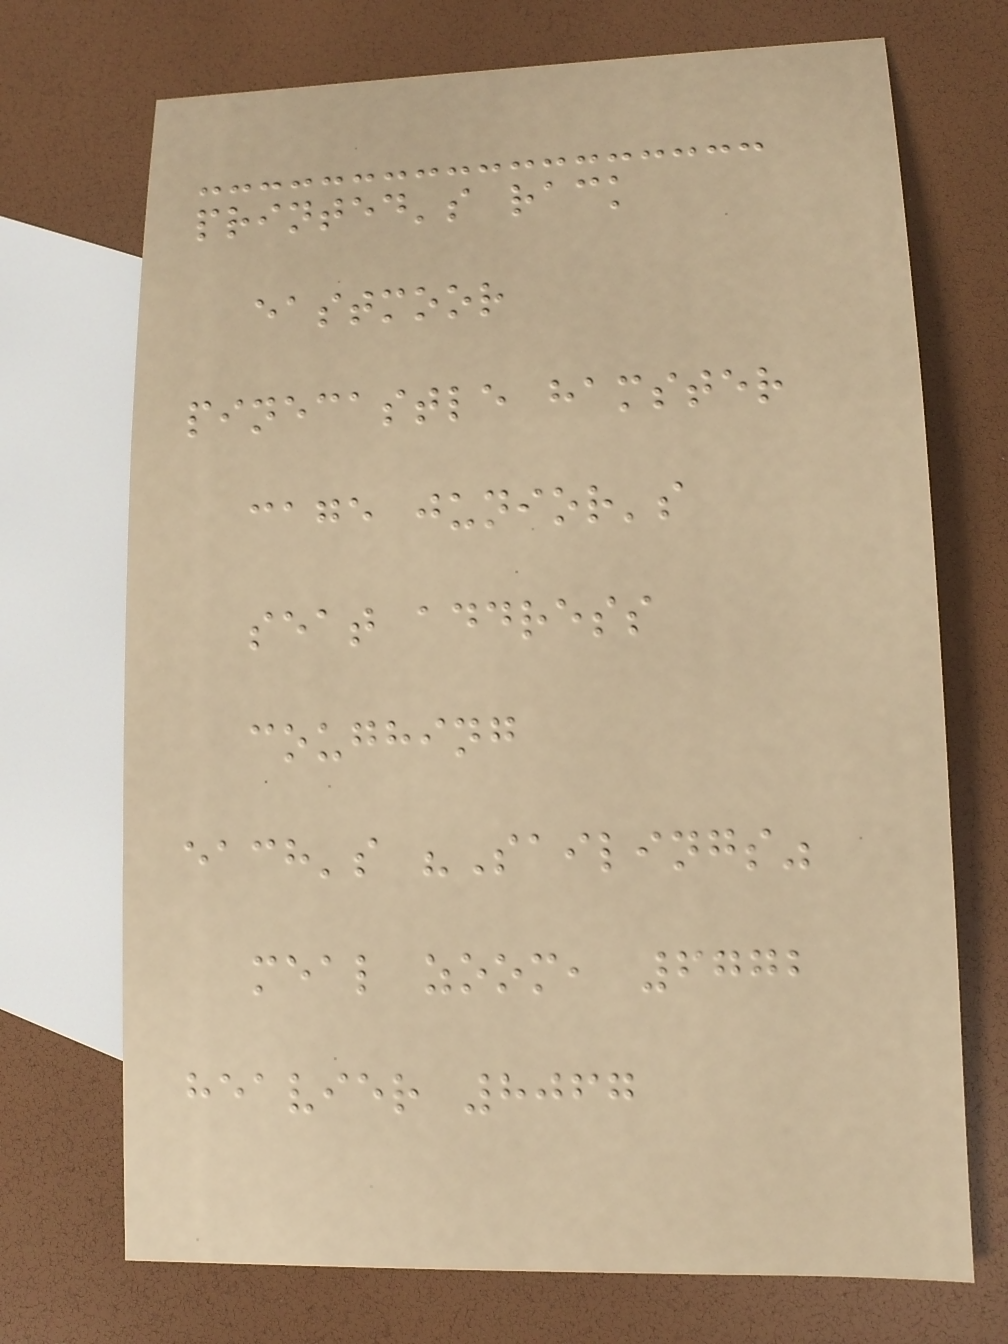printed's rack
eastmoor
pinecastle hamster
cage junior's
seat address
coughing
each's "Sailings"
meal zoom, 6772
heavier 8067
